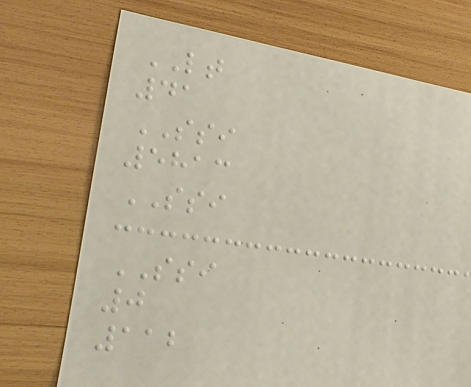LT
41
SSI
5813
SSI
SSI
0
112
